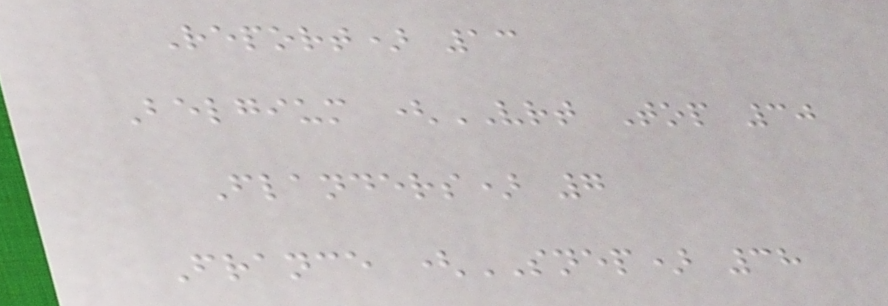Report) 13
Belgium (VRT Top 30
Flanders) 7
France (SNEP) 38
